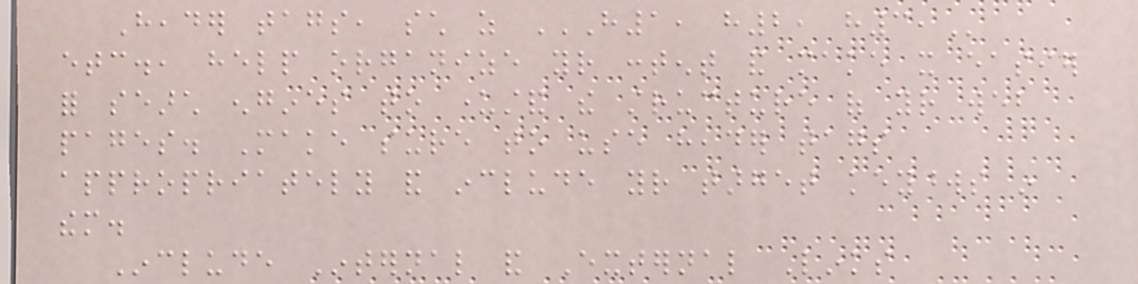Header tags, such as H1, H2, H3,
etc., help organize your content and make it easier
for search engines to understand the structure of your web
pages. Make sure to use header tags
appropriately and include your target keywords in
them.
Include Internal and External Links
